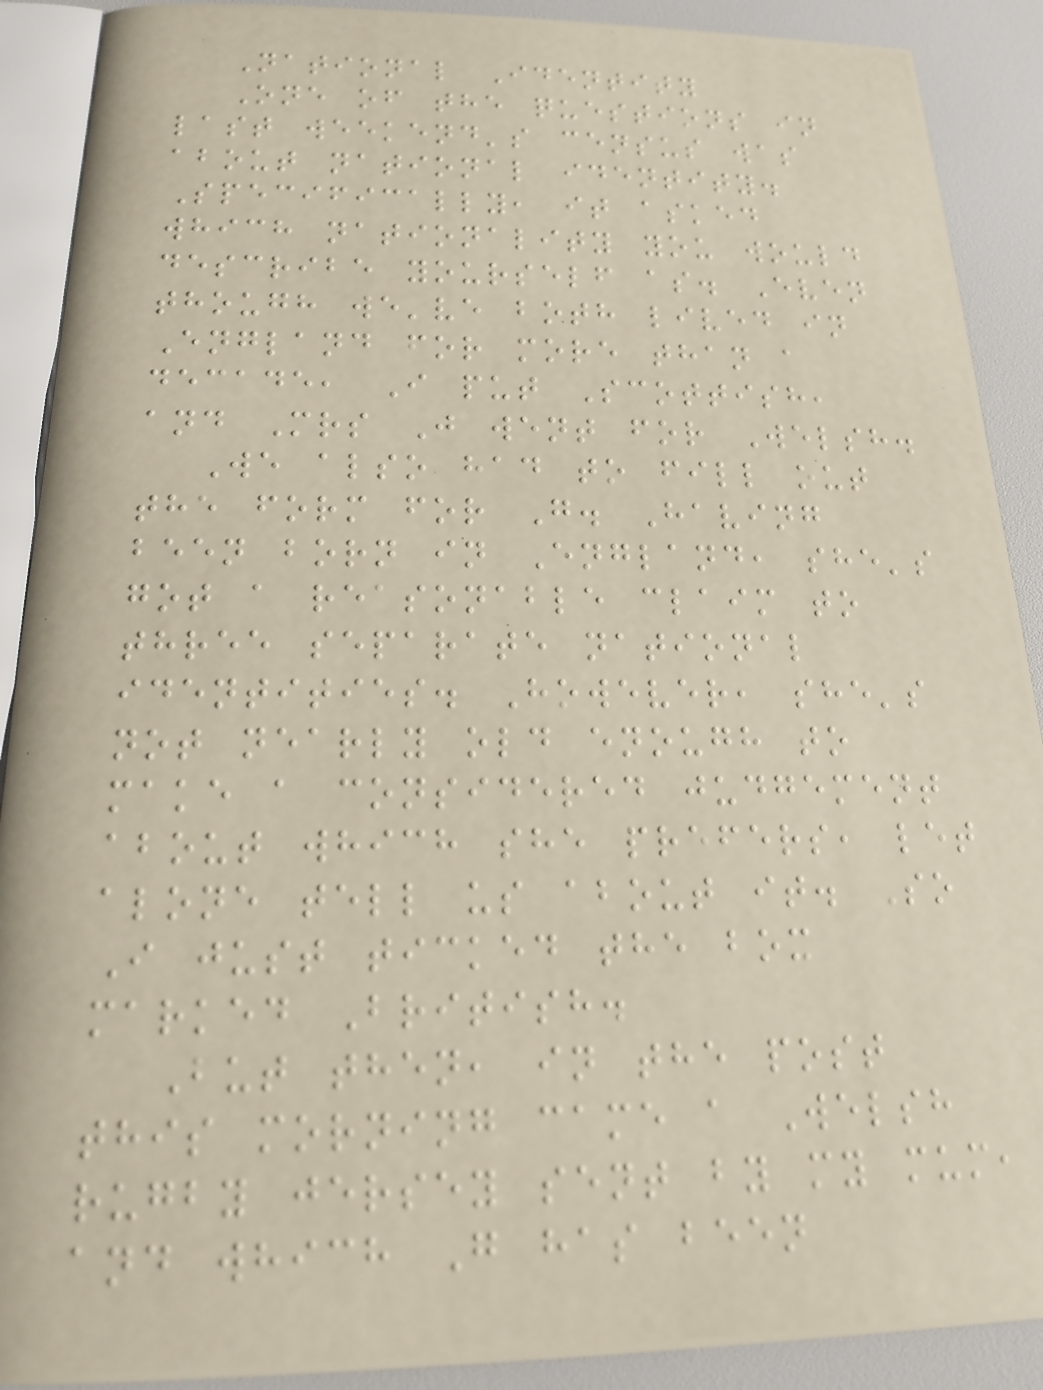National Identity
One of the questions in
last weekend's census was
about national identity.
Specifically, it asked
which nationality you would
describe yourself as. Even
though we've both lived in
England for more than a
decade, I put Scottish,
and Mrs J went for Welsh.
We also had to fill out
the form for G. Having
been born in England, she's
got a reasonable claim to
three separate national
identities. However, she's
not nearly old enough to
make a considered judgement
about which she prefers, let
alone tell us about it. So
I just ticked the box
marked British.
But then, in the post
this morning came a Welsh
rugby jersey sent by my mum,
and which G has been
